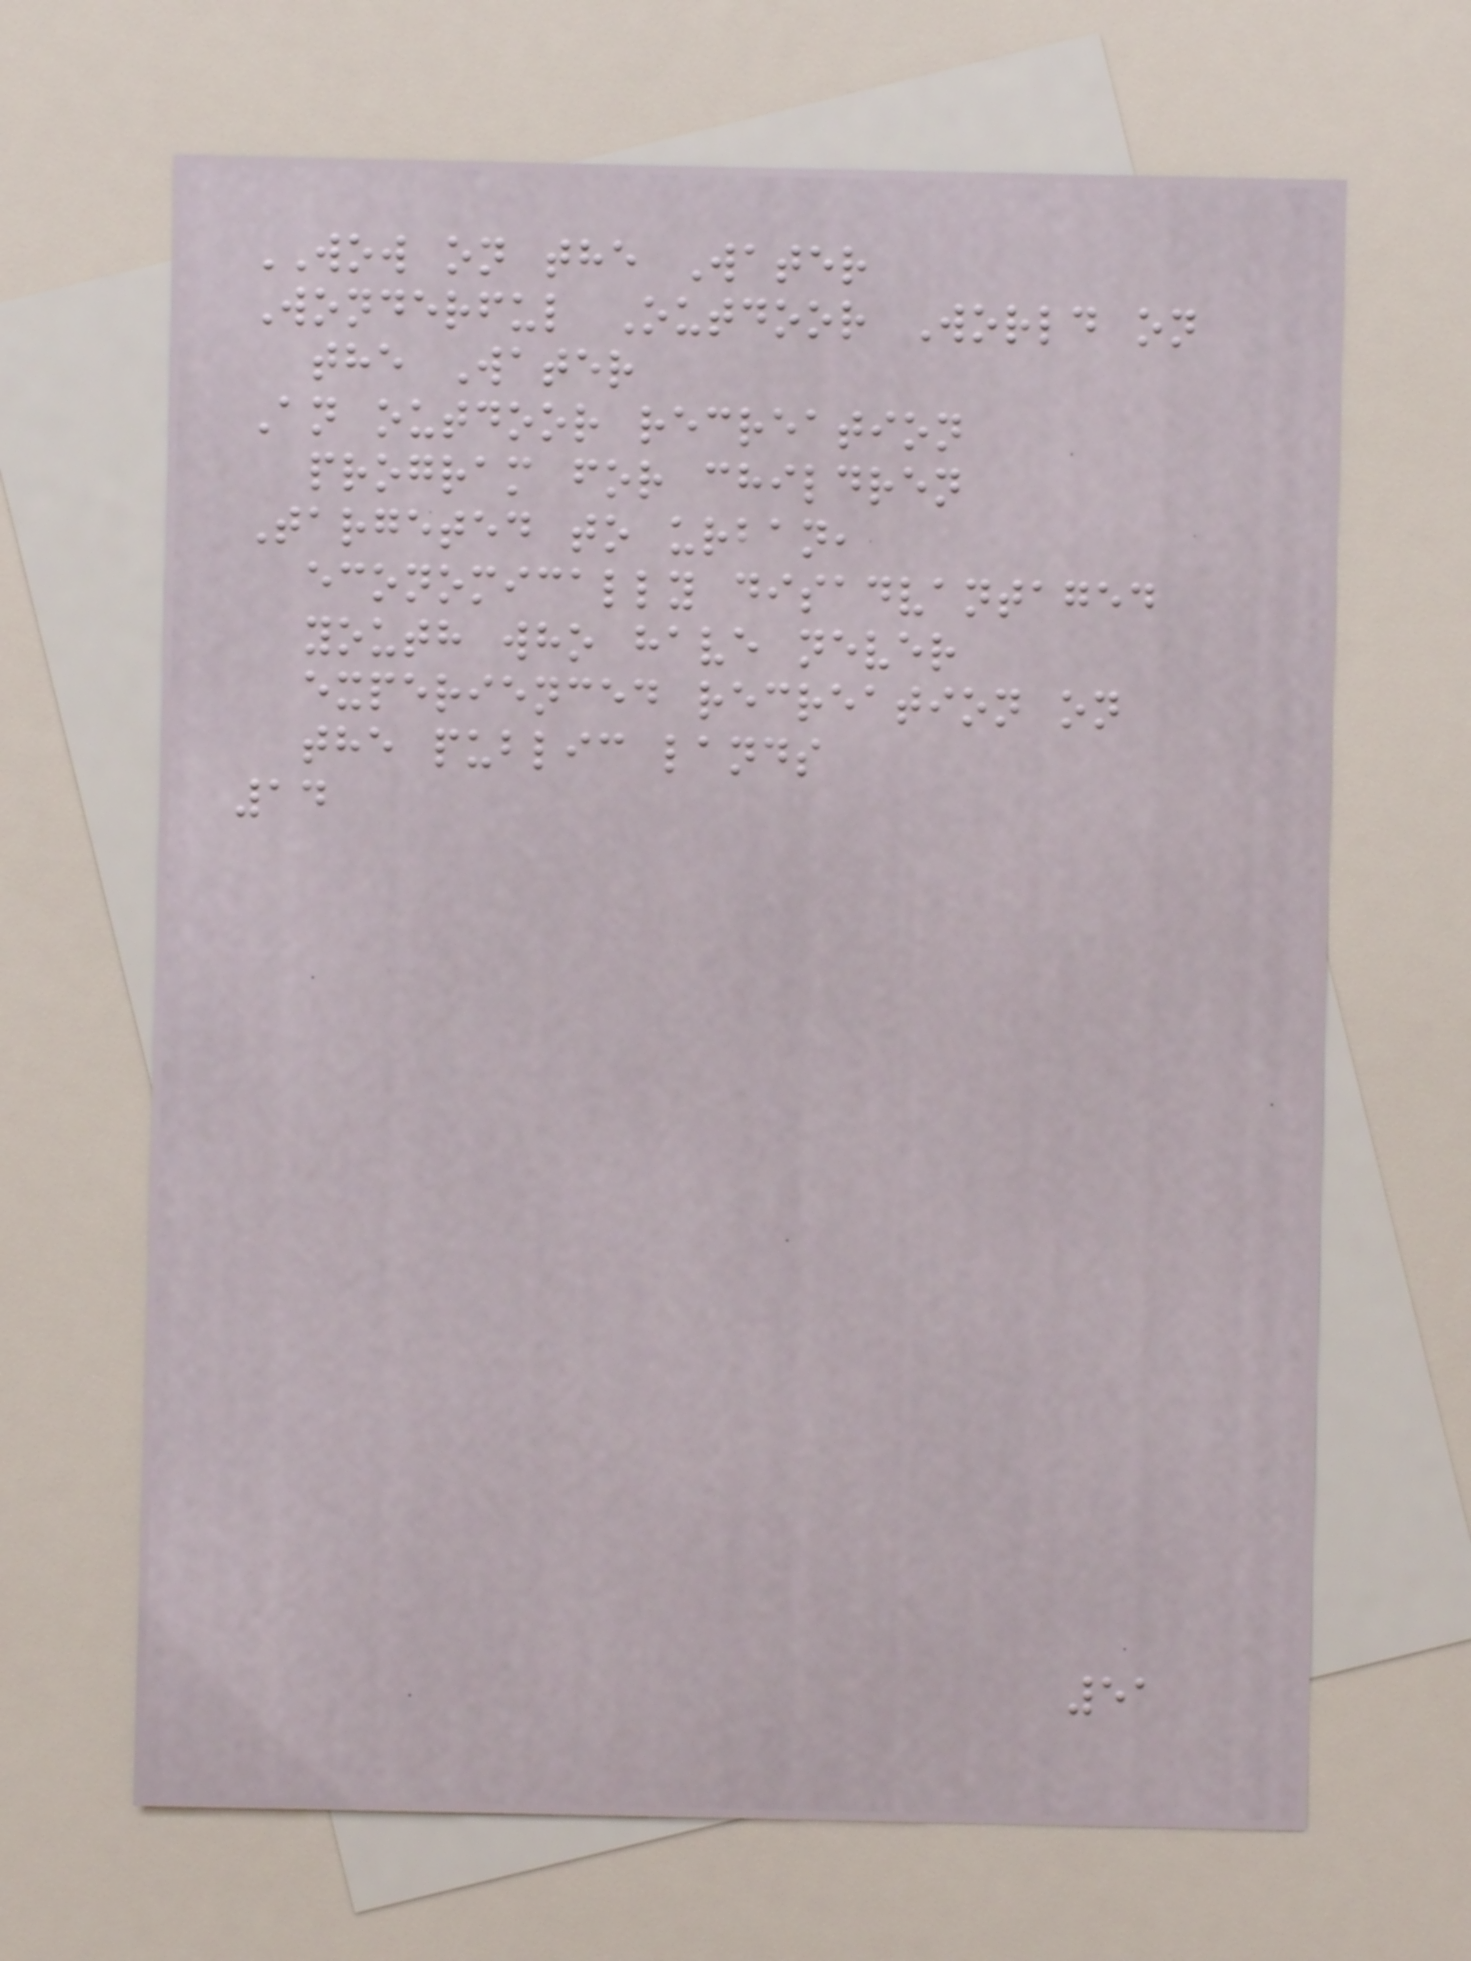WOW on the Water
Wonderful Outdoor World on
the Water
An outdoor recreation
program for children
Targeted to urban,
economically disadvantaged
youth who have never
experienced recreation on
the public lands
14
51
